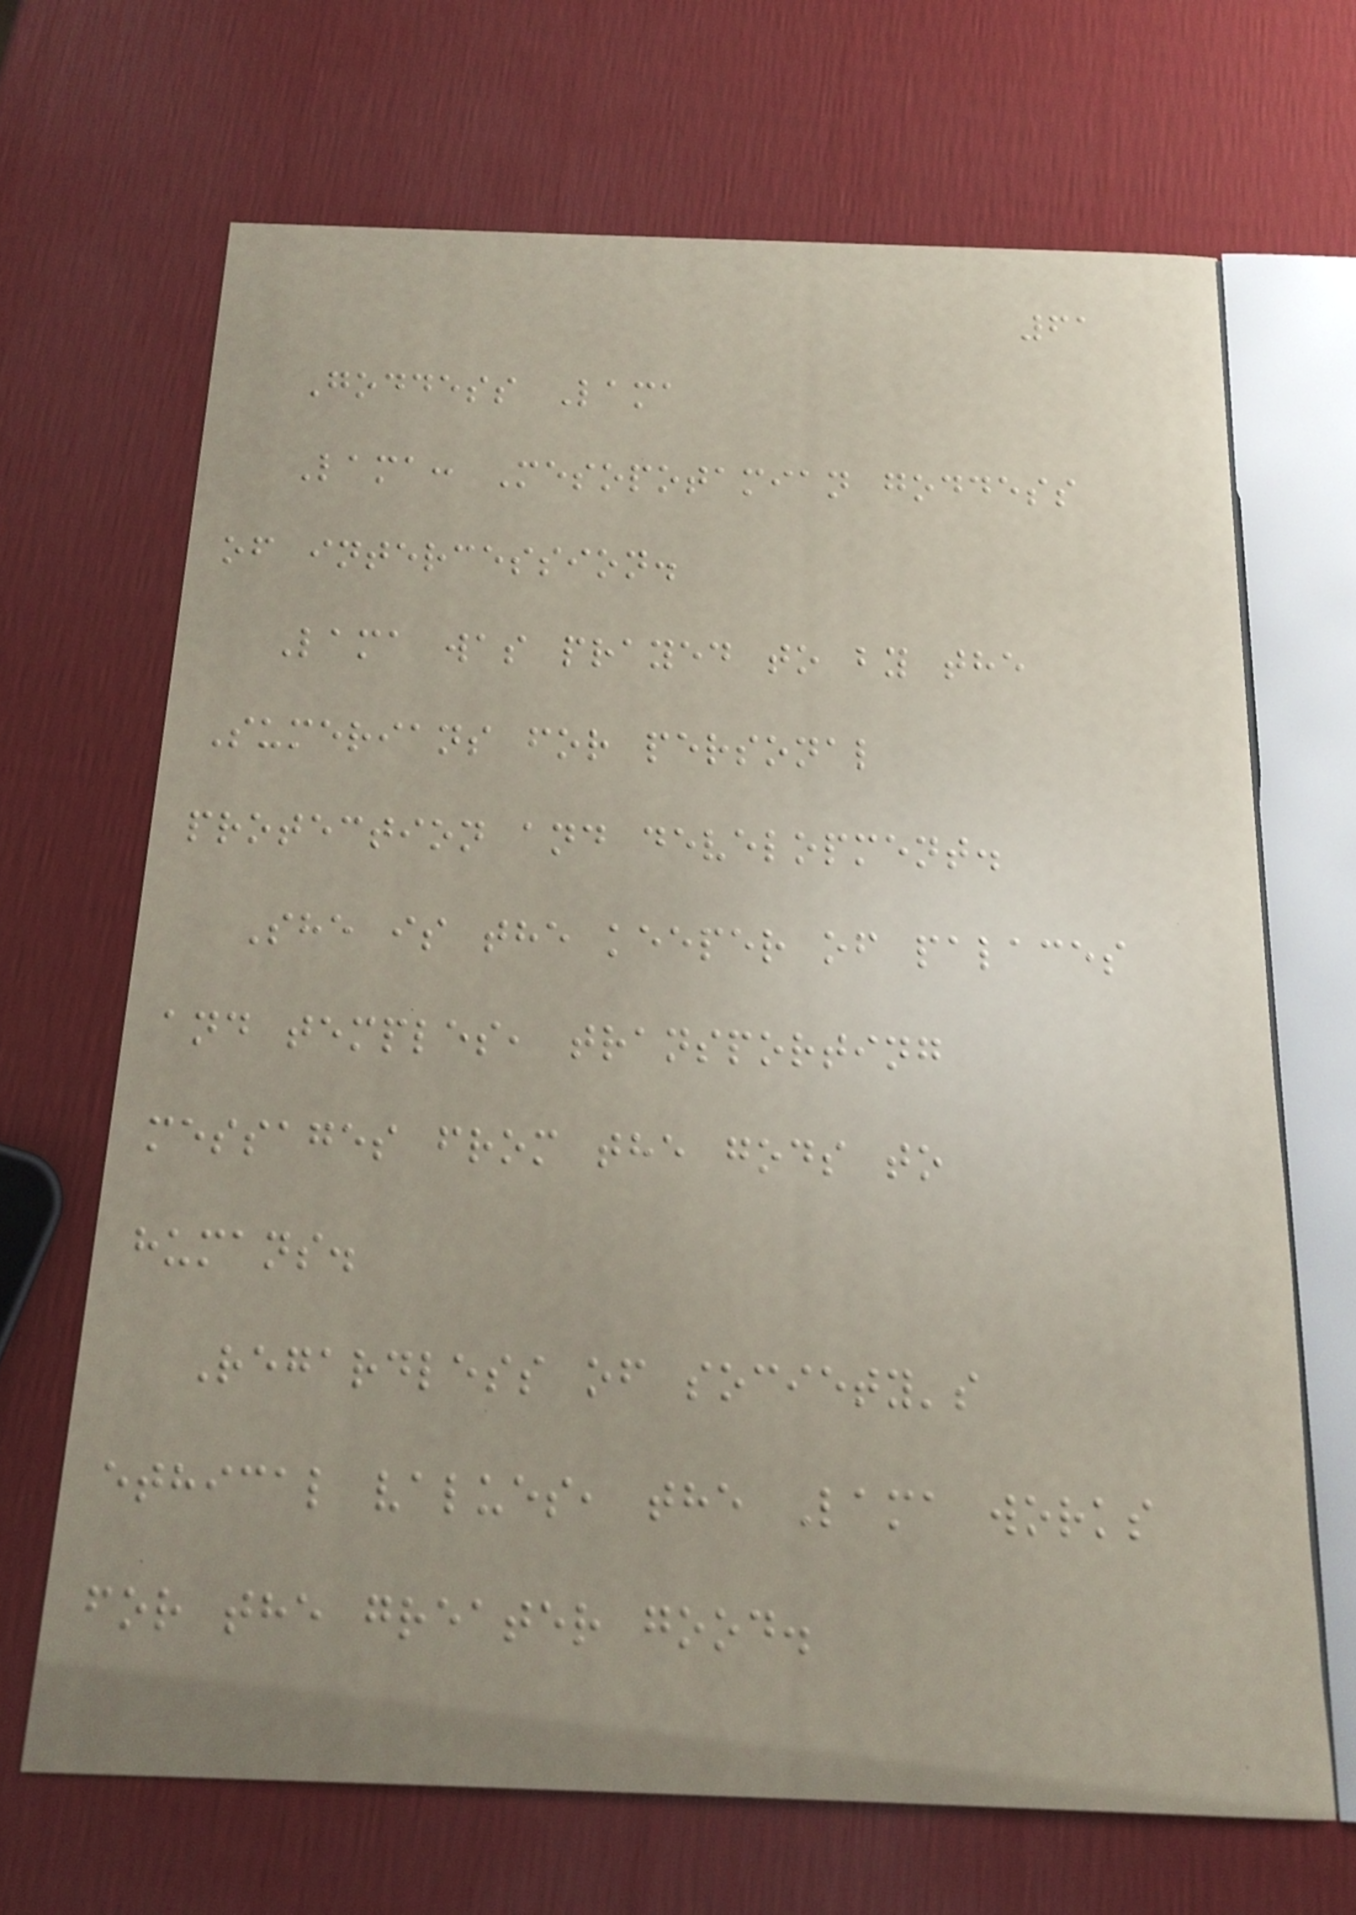61
Goddess Lama
Lama: Mesopotamian goddess
of intercession.
Lama was prayed to by the
Sumerians for personal
protection and development.
She is the keeper of palaces
and temples, transporting
messages from the gods to
humans.
Regardless of society's
ethical values, the Lama works
for the greater good.
